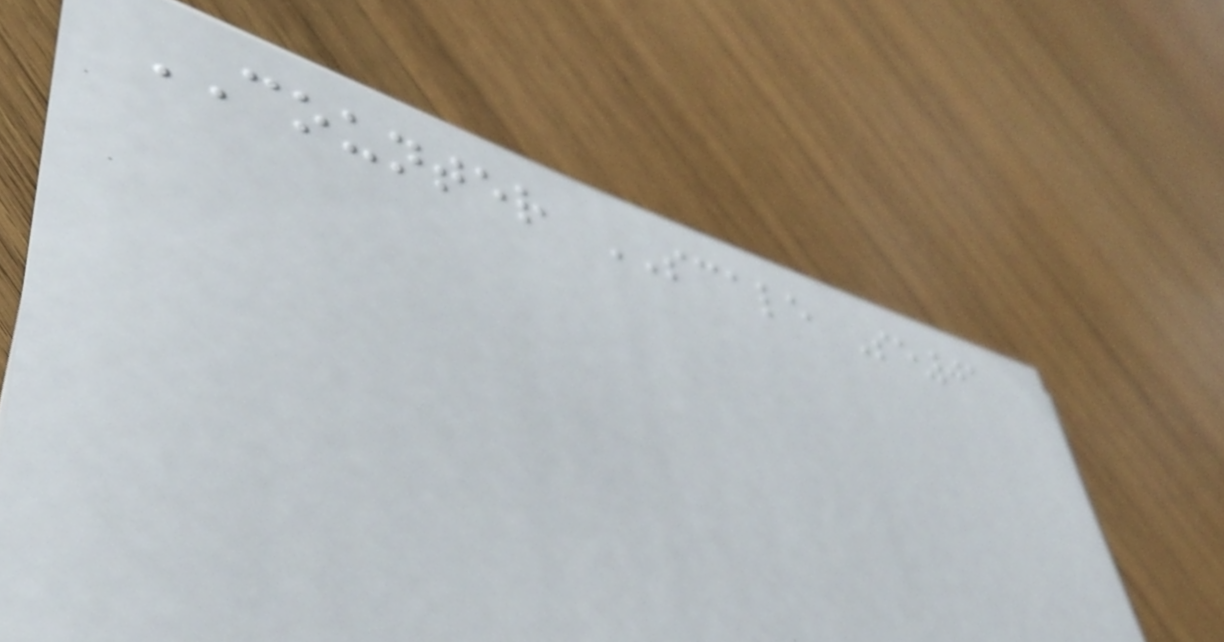COUNTER SCALE Se01
